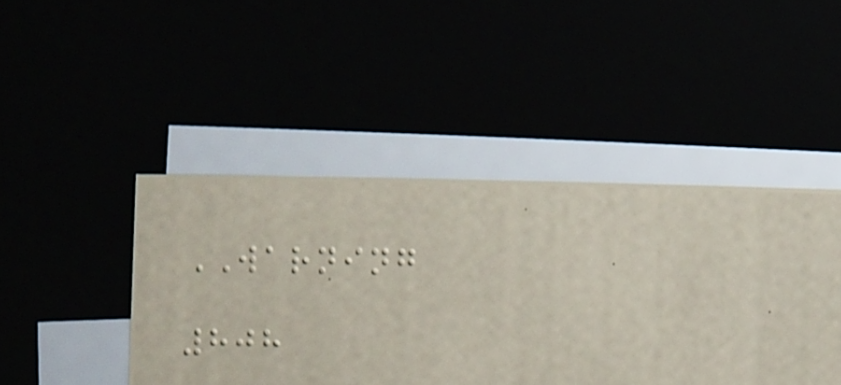WARNING
808
